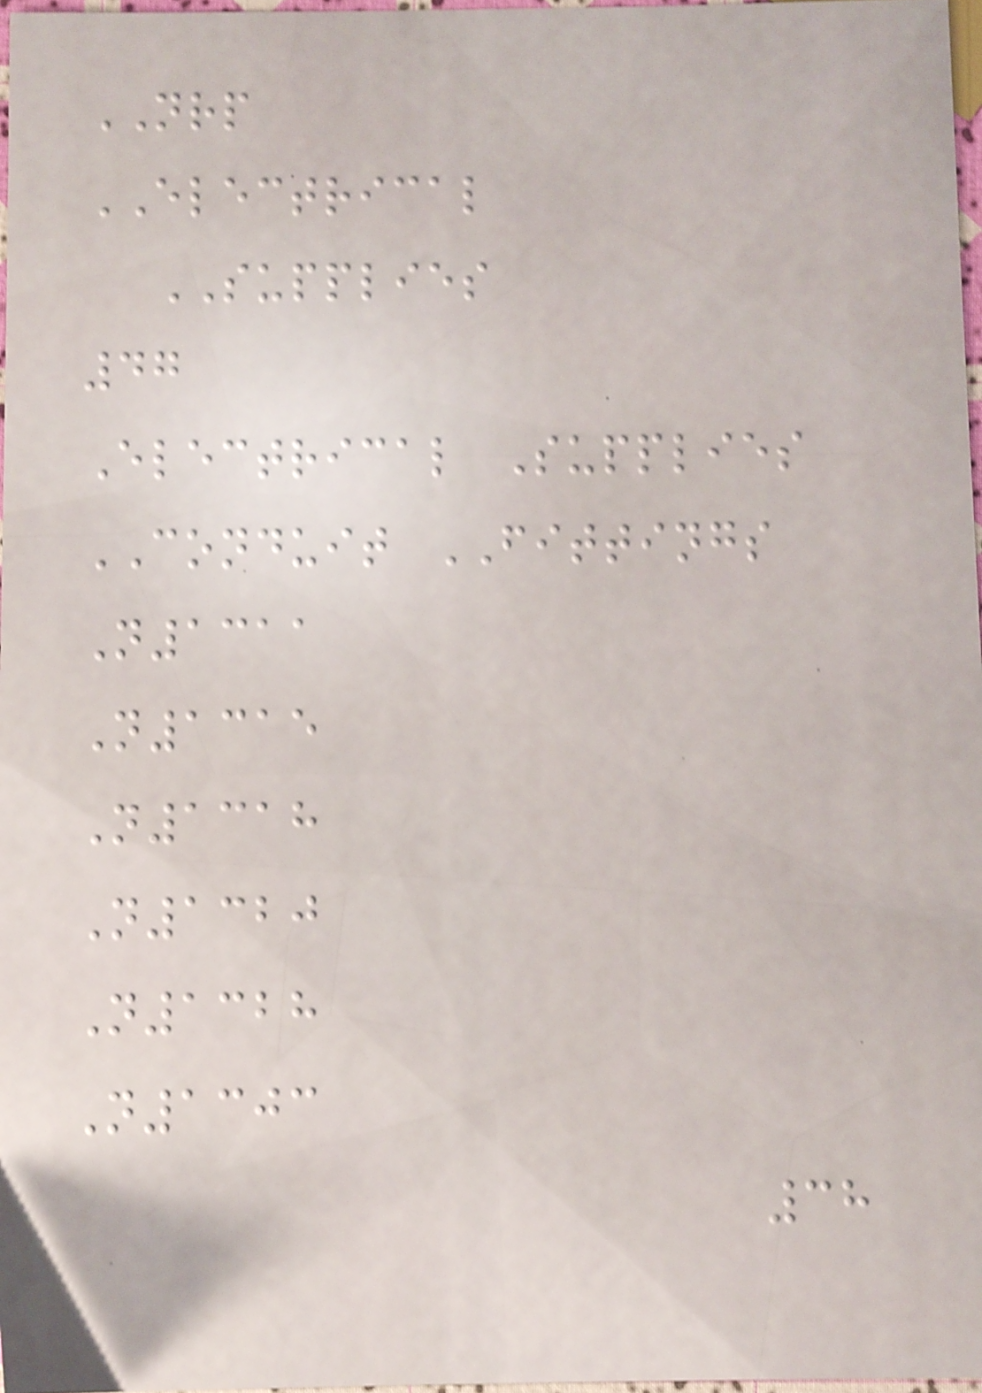NRP
ELECTRICAL
SUPPLIES
47
Electrical Supplies
CONDUIT FITTINGS
N1311
N1315
N1318
N1320
N1328
N1303
38
